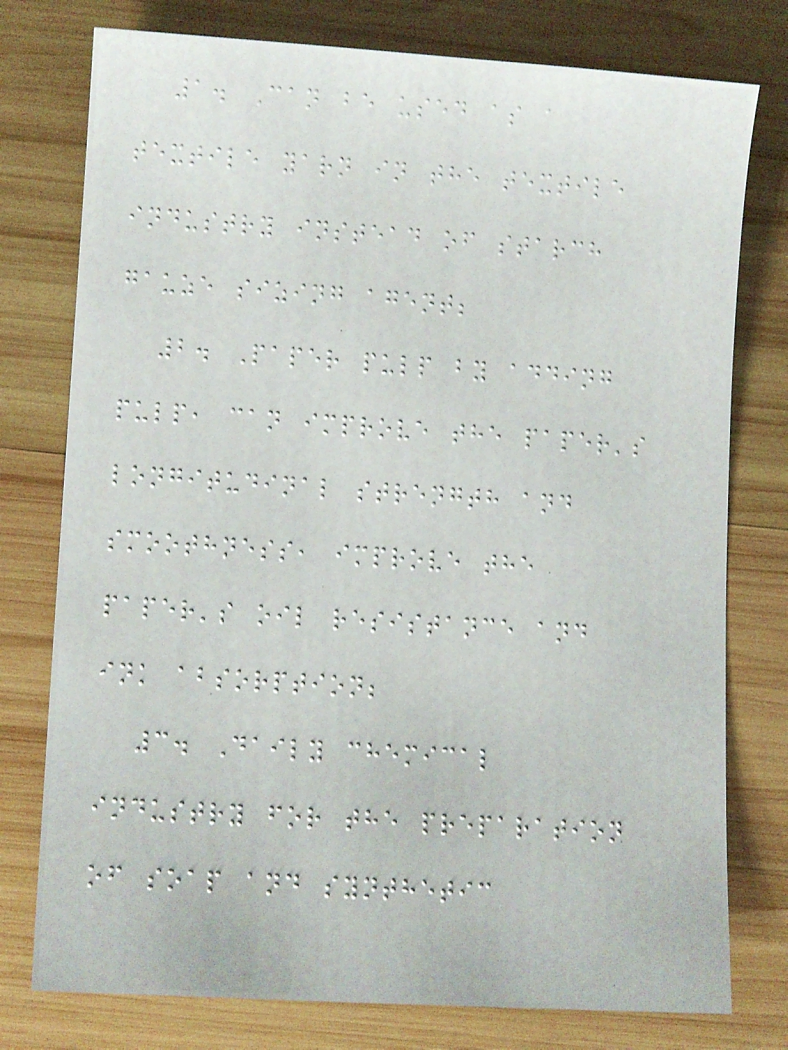1. Can be used as a
textile yarn in the textile
industry instead of starch
gauze sizing agent;
2. Paper pulp by adding
pulp, can improve the paper's
longitudinal strength and
smoothness, improve the
paper's oil resistance and
ink absorption;
3. Daily chemical
industry for the preparation
of soap and synthetic
